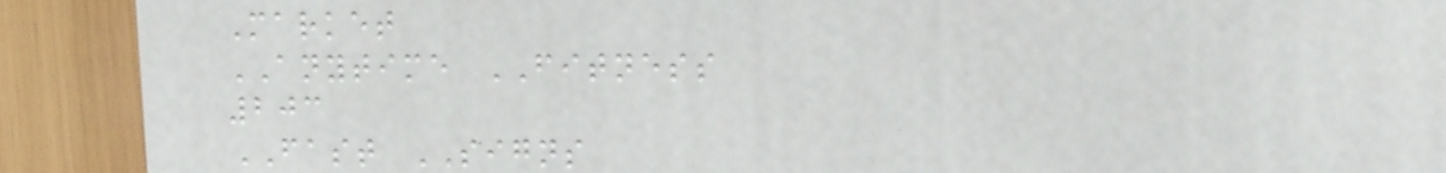Market
ANYTIME FITNESS
203
FAST SIGNS
